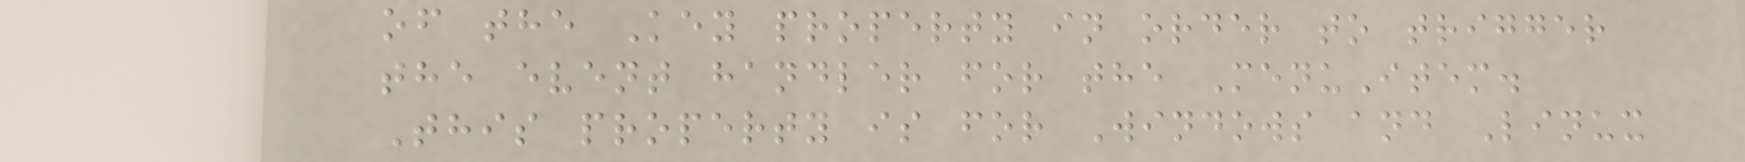of the Key property in order to trigger
the event handler for the MenuItem.
This property is for Windows and Linux
